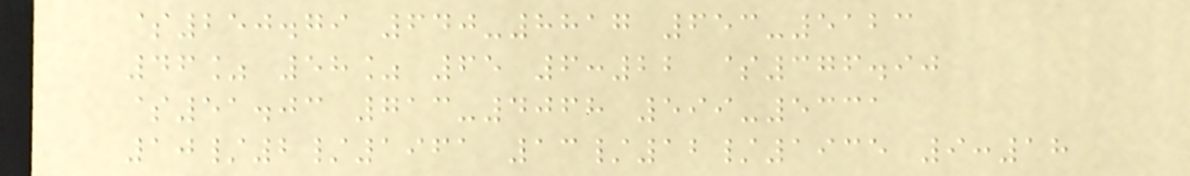$250.79 640-8817 653-5123
46% 58% 65 6:22 $376.90
$51.03 713-4068 599-5331
10/2/1961 13/12/1935 9:18
